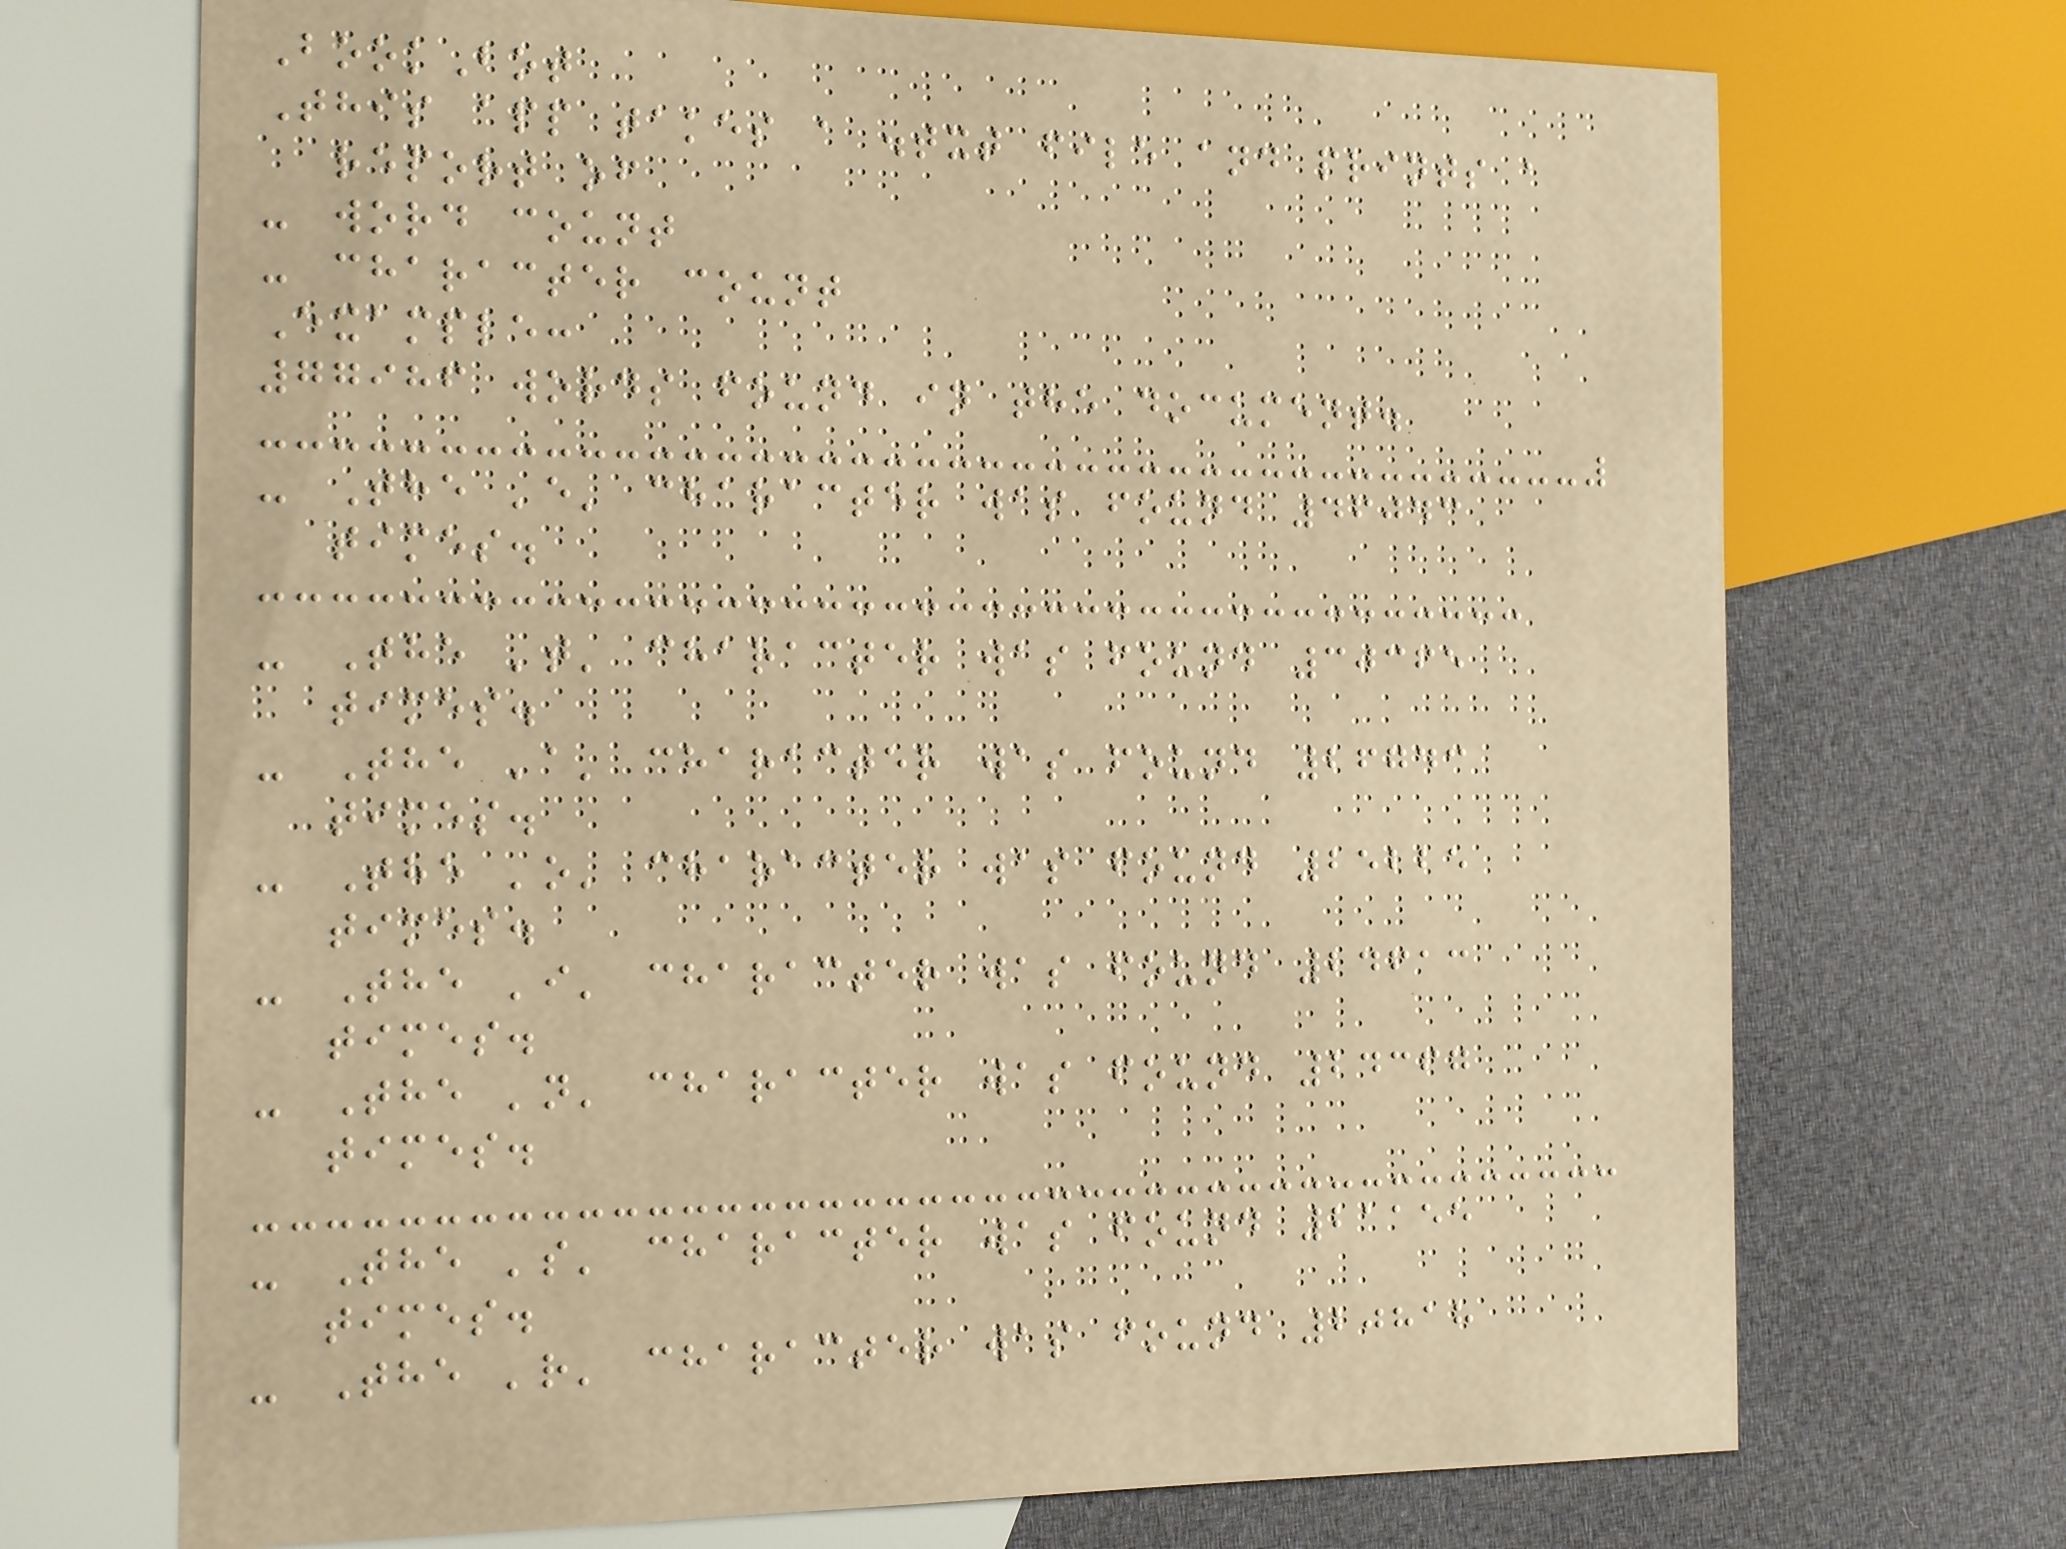BookBot
This app takes a .txt file and prints a
report of
- word count
- character count
Example:
77986 words found in the document.
- The 'e' character was found 46043
times.
- The 't' character was found 30365
times.
- The 'a' character was found 26743
times.
- The 'o' character was found 25225
times.
- The 'i' character was found 24613
times.
- The 'n' character was found 24367
times.
- The 's' character was found 21155
times.
- The 'r' character was found 20818
